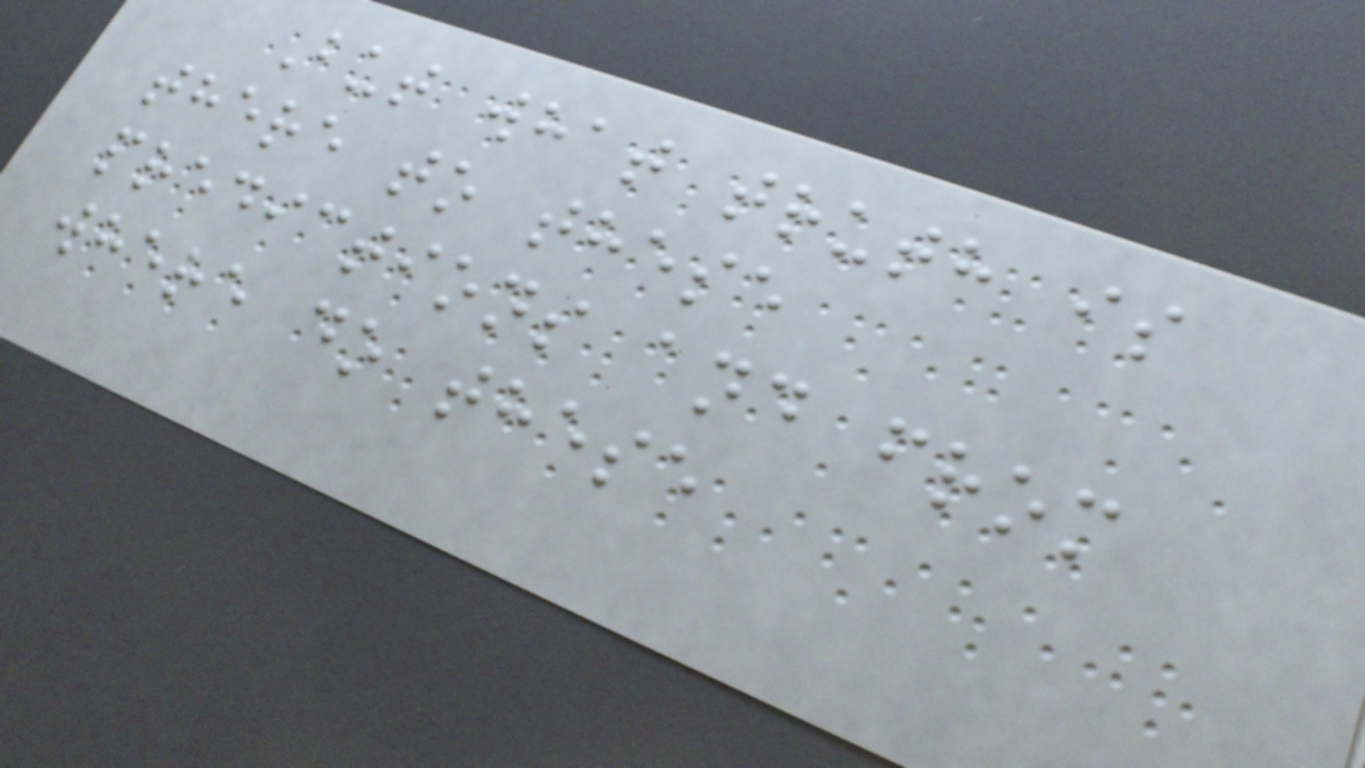But what truth is
there to these
predictions and from
where do these
